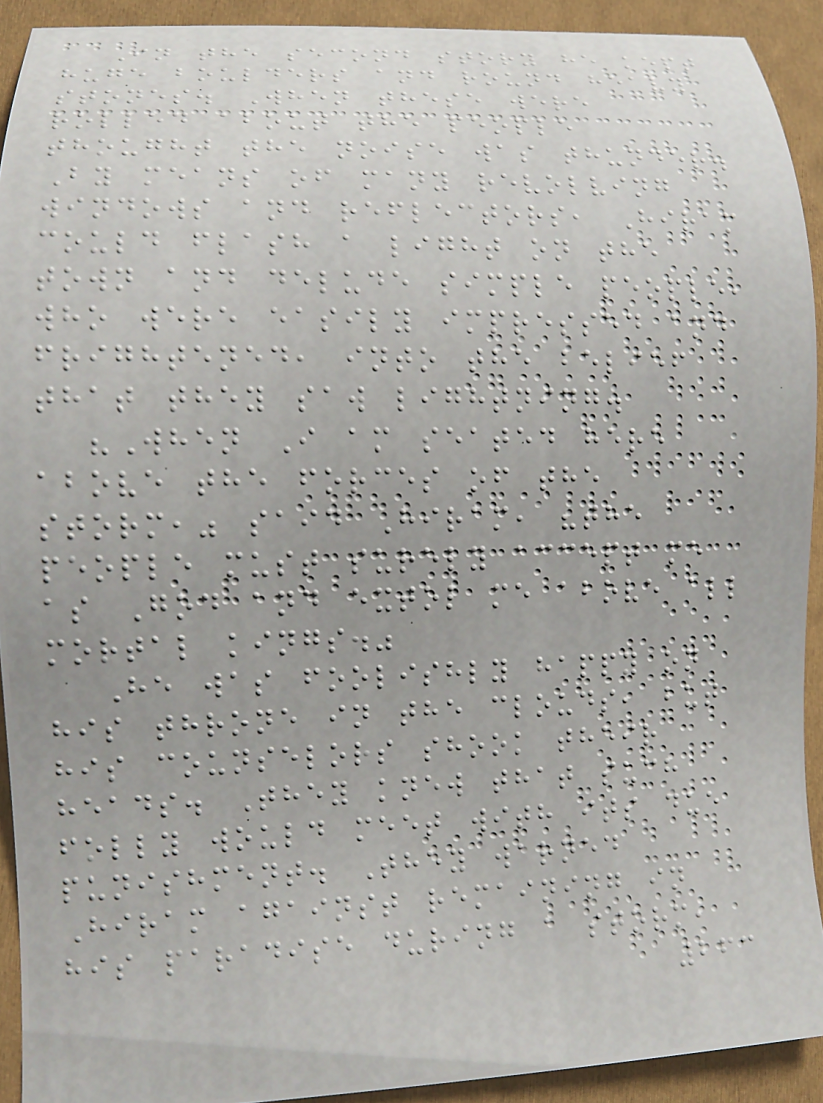In the second story he kept
huge boulders and round heavy
stones. When these were
rolled about the people
thought the noise was thunder.
By means of many revolving
windows and reflectors, Hiram
could flash a light on the
town and delude simple people,
who were easily impressed and
frightened, into the belief
that they saw lightning.
"When I am seated here
above the forces of the
storm," said Hiram, "the
people must surely accept me
as God and extol me above all
mortal kings."
He was foolishly happy on
his throne in the clouds, but
his counselors shook their
heads. They knew that such
folly would meet with its due
punishment. They warned
Hiram against remaining in
his paradise during a storm,
263
